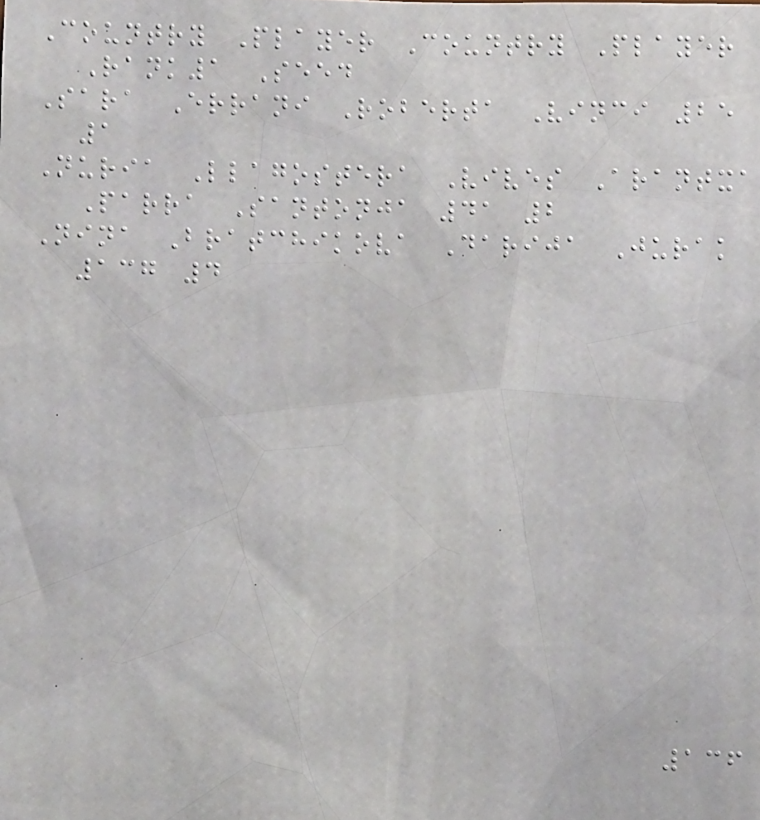Country Player Country Player
Rank1 Seed
Sara Errani Roberta Vinci 25
1
Nuria Llagostera Vives Arantxa
Parra Santonja 41 2
Nina Bratchikova Darija Jurak
137 4
136
